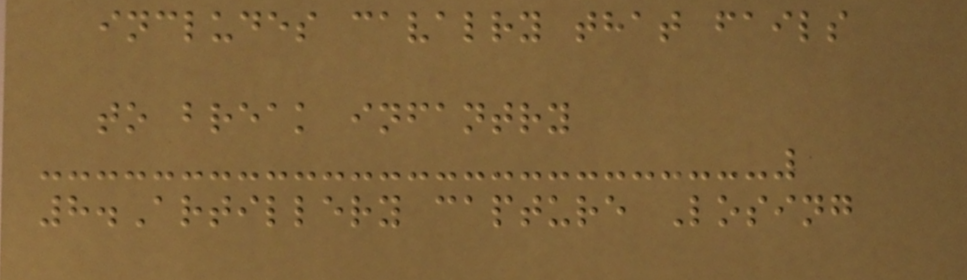includes cavalry that fails
to break infantry
8.Artillery capture Losing
